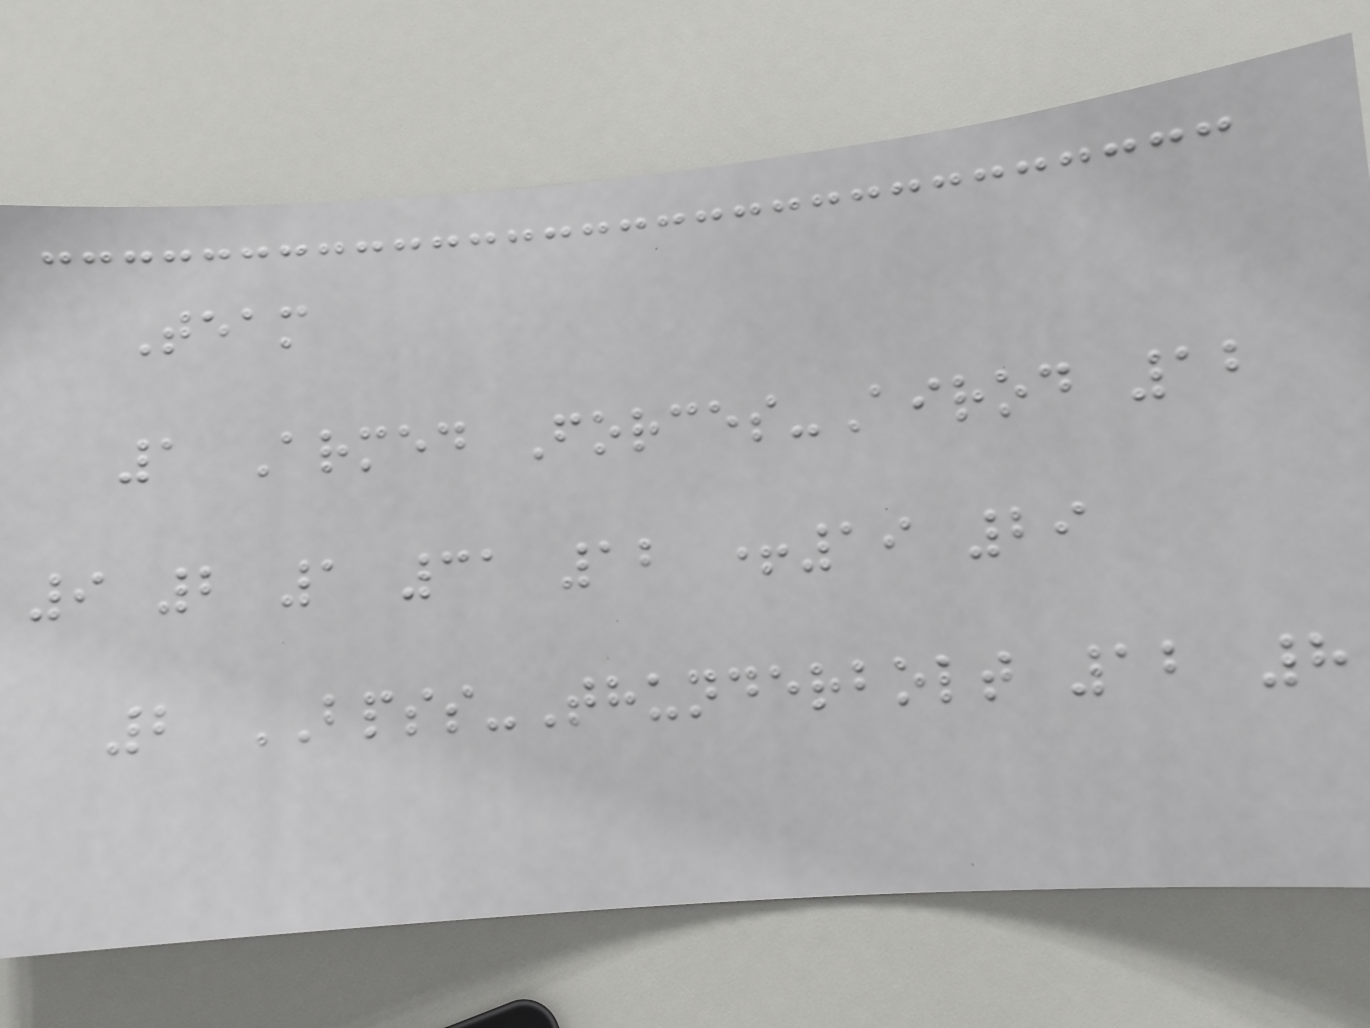Team
1 Armed Forces-Airod 12
9 2 1 31 12 +19 29
2 BPSS-Thunderbolt 12 8
